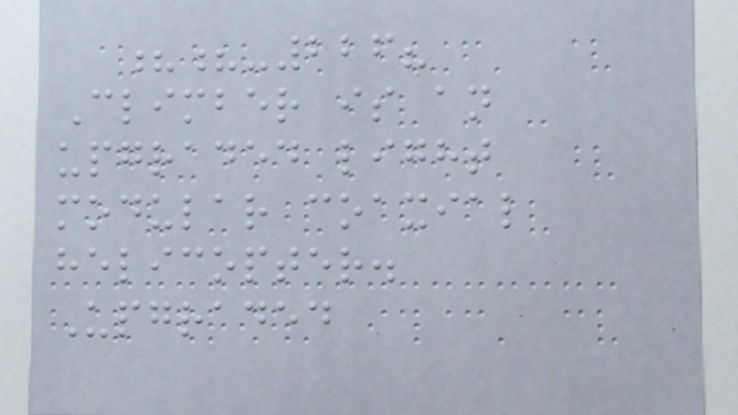??-226?
Climber is an
upgraded light
modular coaxial
helicopter.
Upgraded
